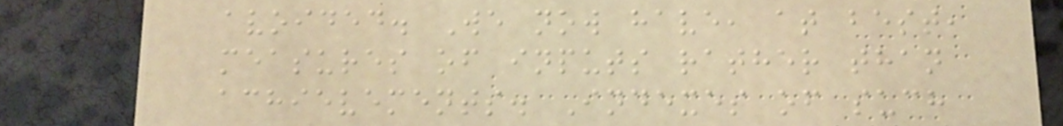avoided. We now have, at best,
measures of inputs rather than
achievements. Indexes of such
